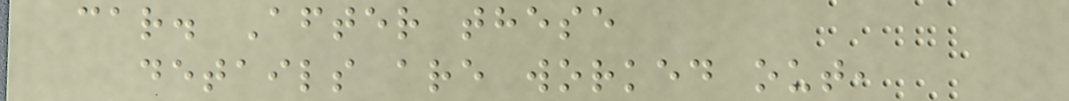car. After these
details are worked out,
